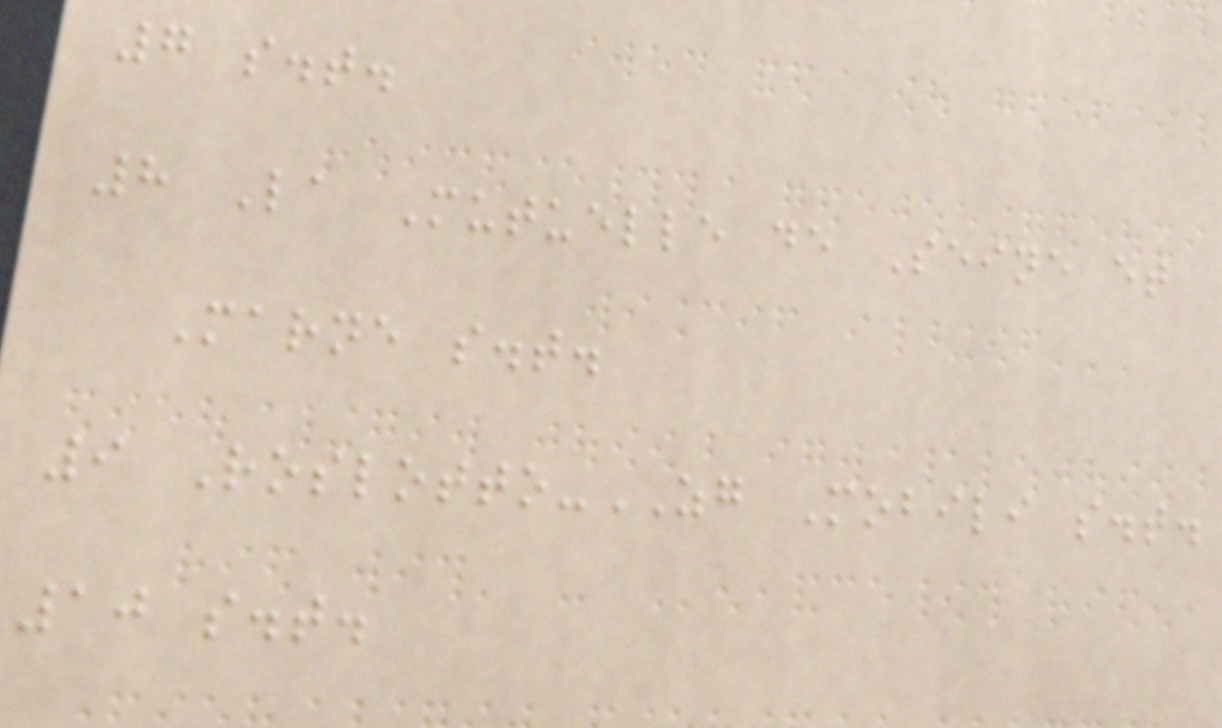7 s.t.
8 La Mutuelle de Seine et
Marne s.t.
9 Roslotto-ZG Mobili s.t.
10 s.t.
